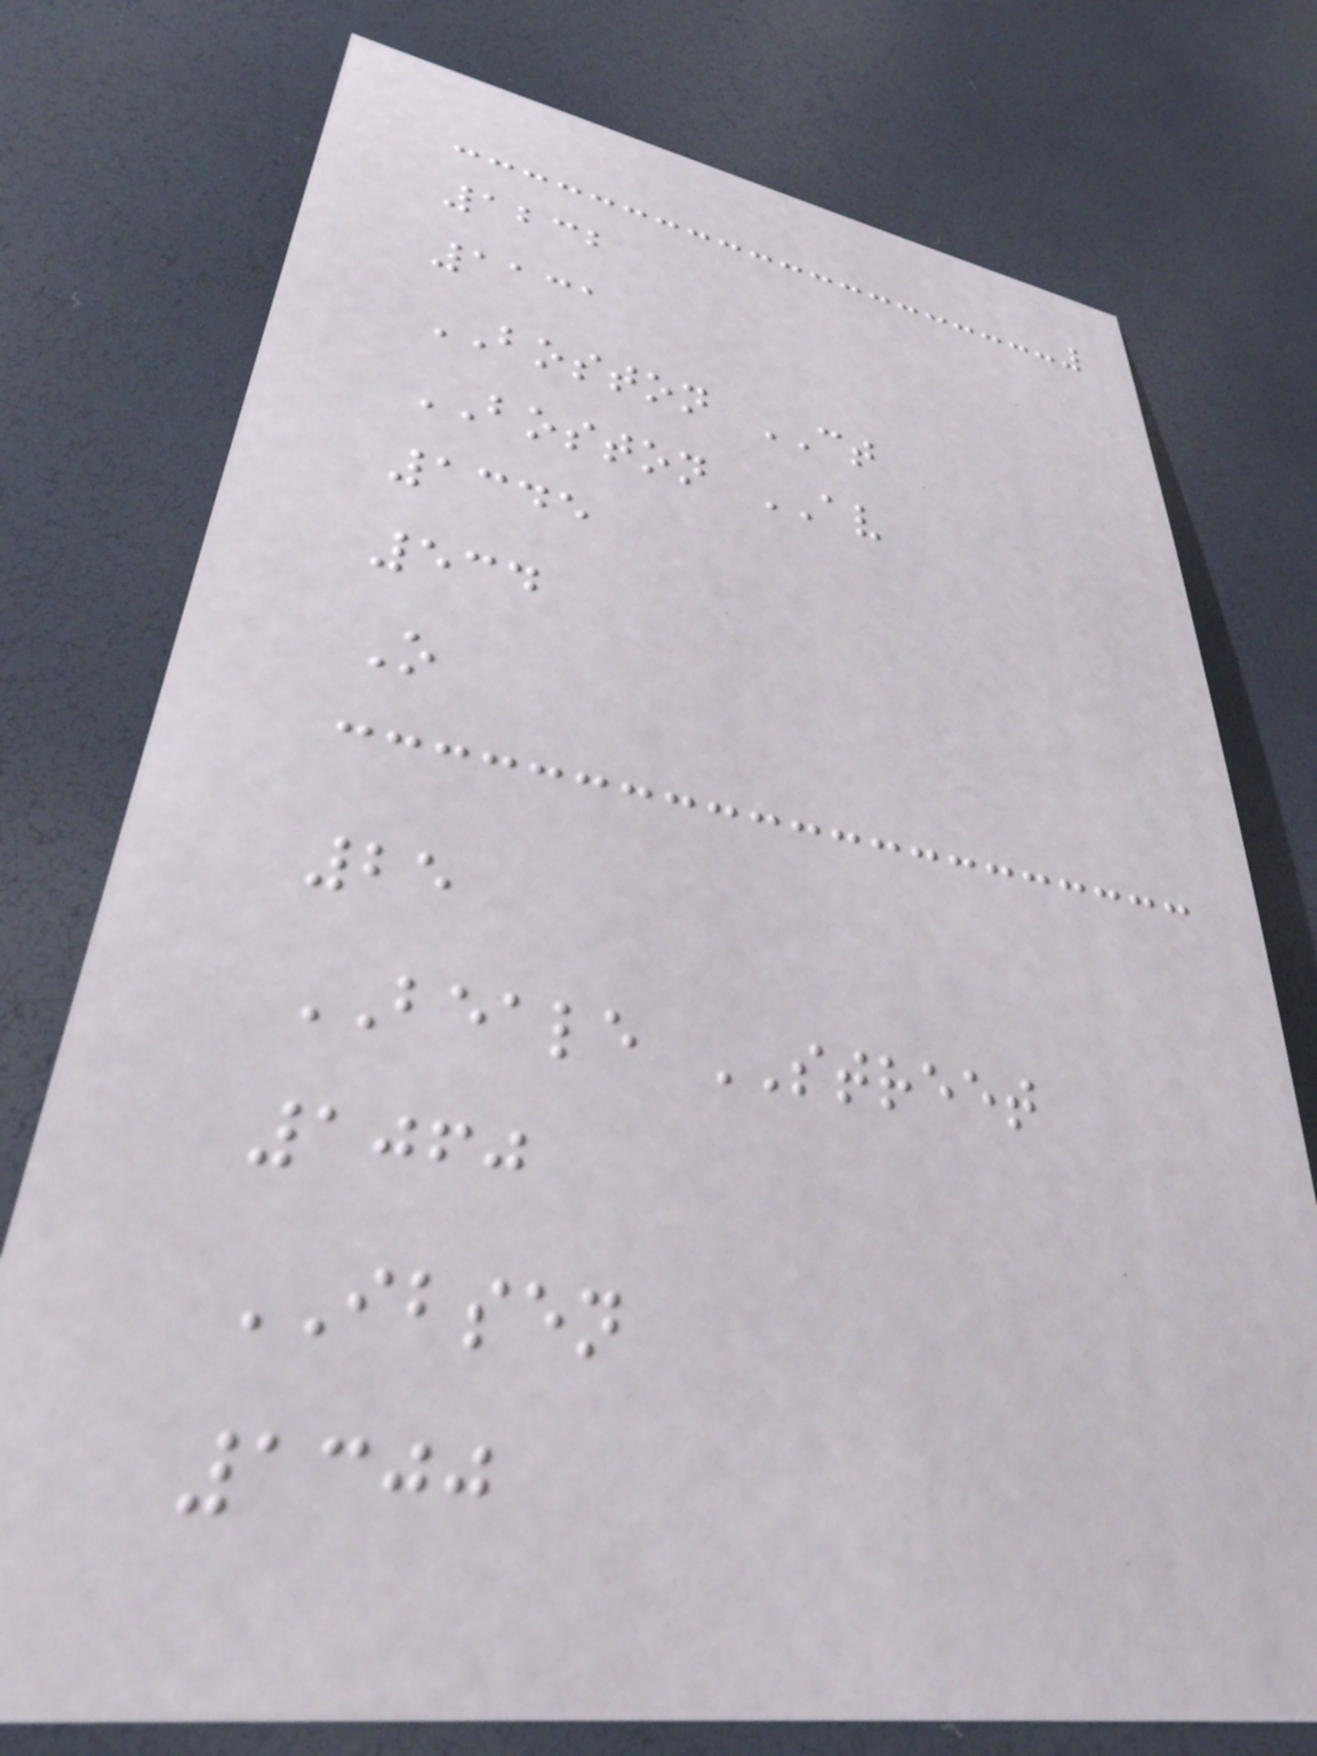1232
1131
BOSTON CT
BOSTON AV
1345
534
O
25
BEALE STREET
1060
IBSEN
1300
